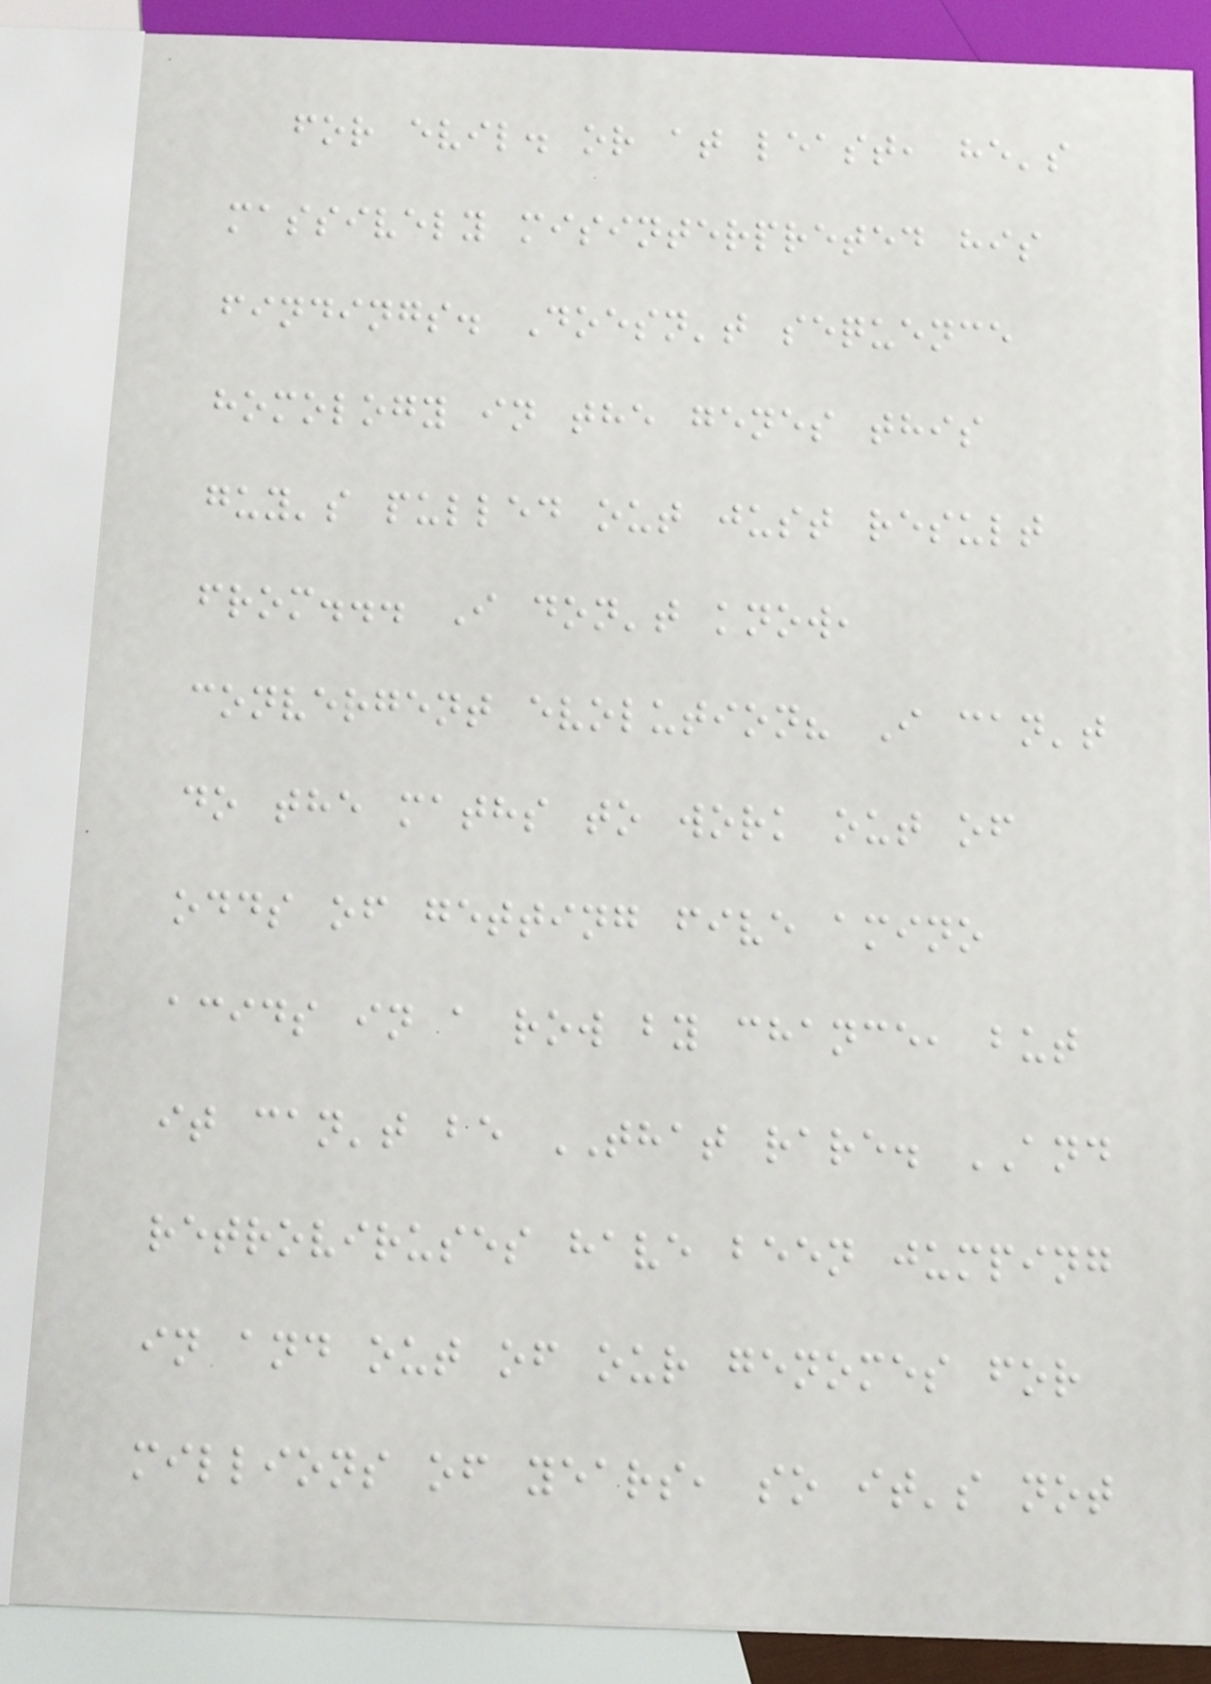for evil. or at least, he's
massively misinterpreted his
findings. Doesn't sequence
homology in the genes this
guy's pulled out just result
from... I don't know,
convergent evolution? I can't
do the maths to work out of
odds of getting five amino
acids in a row by chance, but
it can't be THAT rare. AND
retroviruses have been jumping
in and out of our genomes for
millions of years, so it's not
